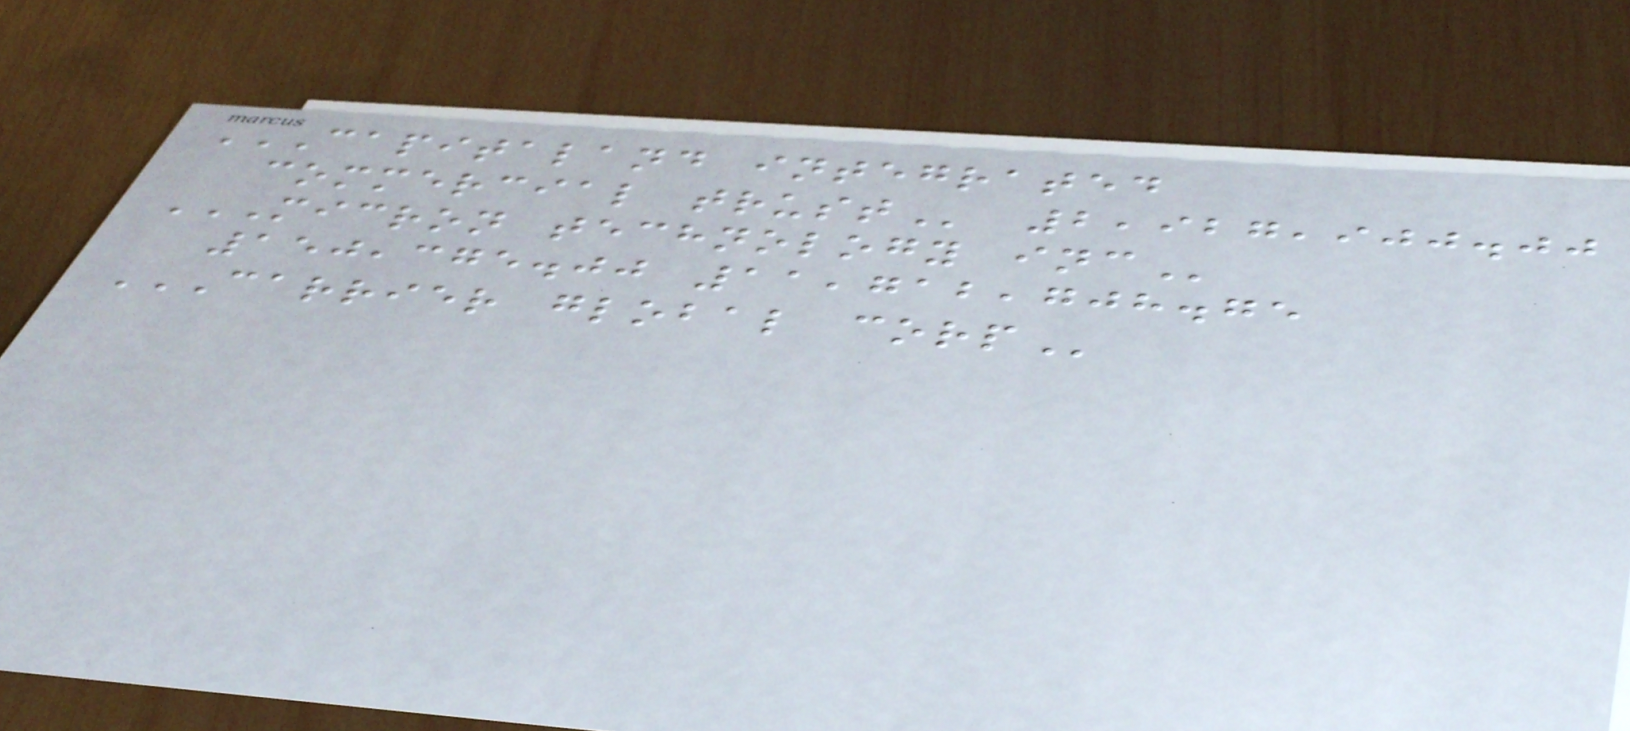CAPITALAND INTEGRATED
COMMERCIAL TRUST 2,927,900.00
MICRON TECHNOLOGY INC
150,375.00 11,712,708.75
CARRIER GLOBAL CORP
